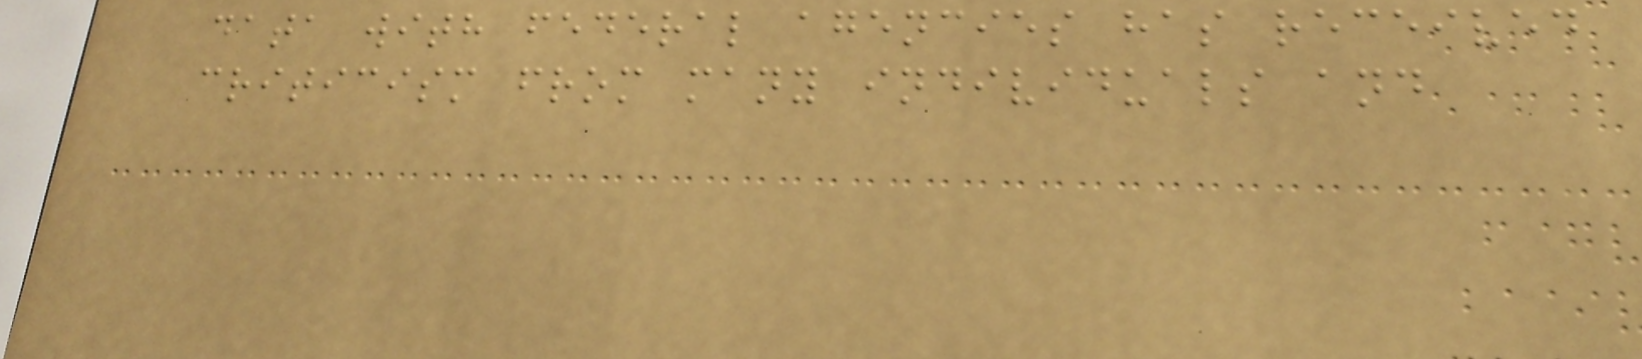data with federal agencies has received
criticism from many individuals and
